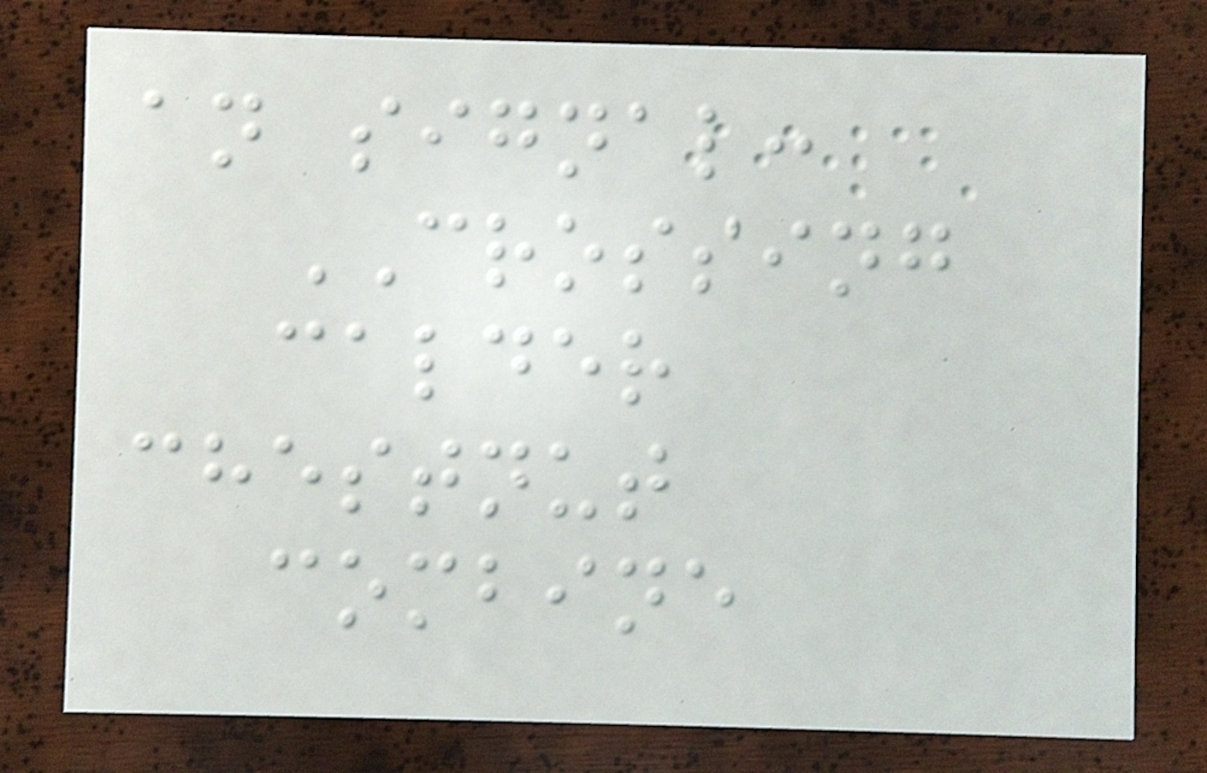an signal:
CROSSING
calder
chestnut
combine
